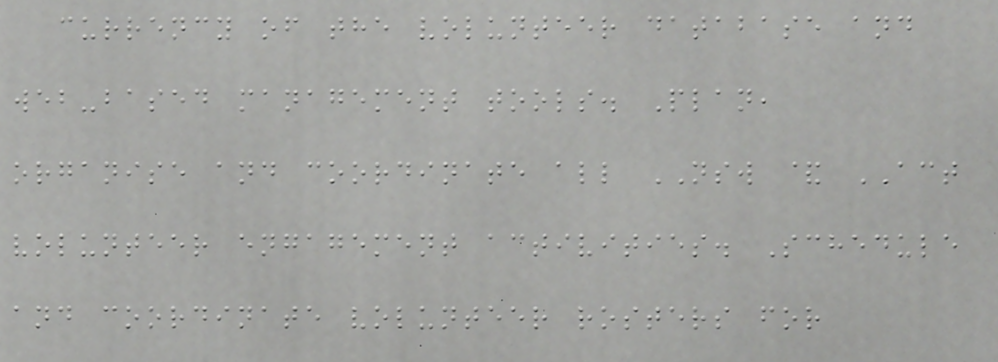currency of the volunteer database and
web-based management tools. Plan,
organise and coordinate all NSW & ACT
volunteer engagement activities. Schedule
and coordinate volunteer rosters for
